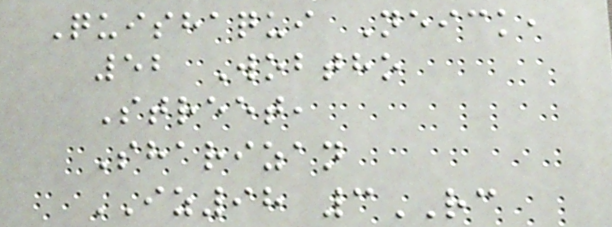Quishaqui Neick,
52 Wobtho
Street,
Sharizan
IZ98 3RC
